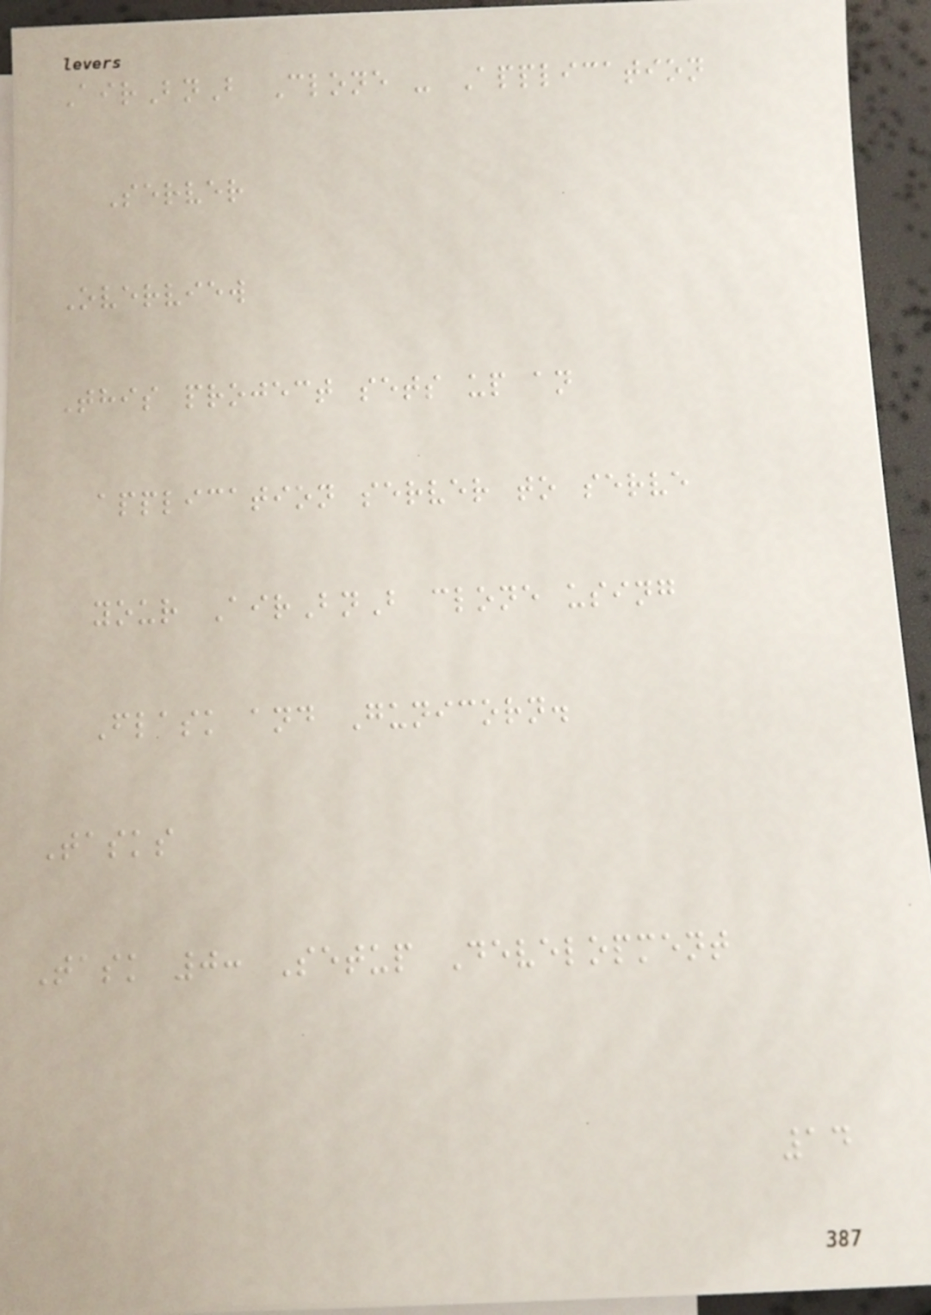AirBnB Clone - Application
Server
Overview
This project sets up an
application server to serve
your AirBnB clone using
Flask and Gunicorn.
Tasks
Task 0: Setup Development
14
